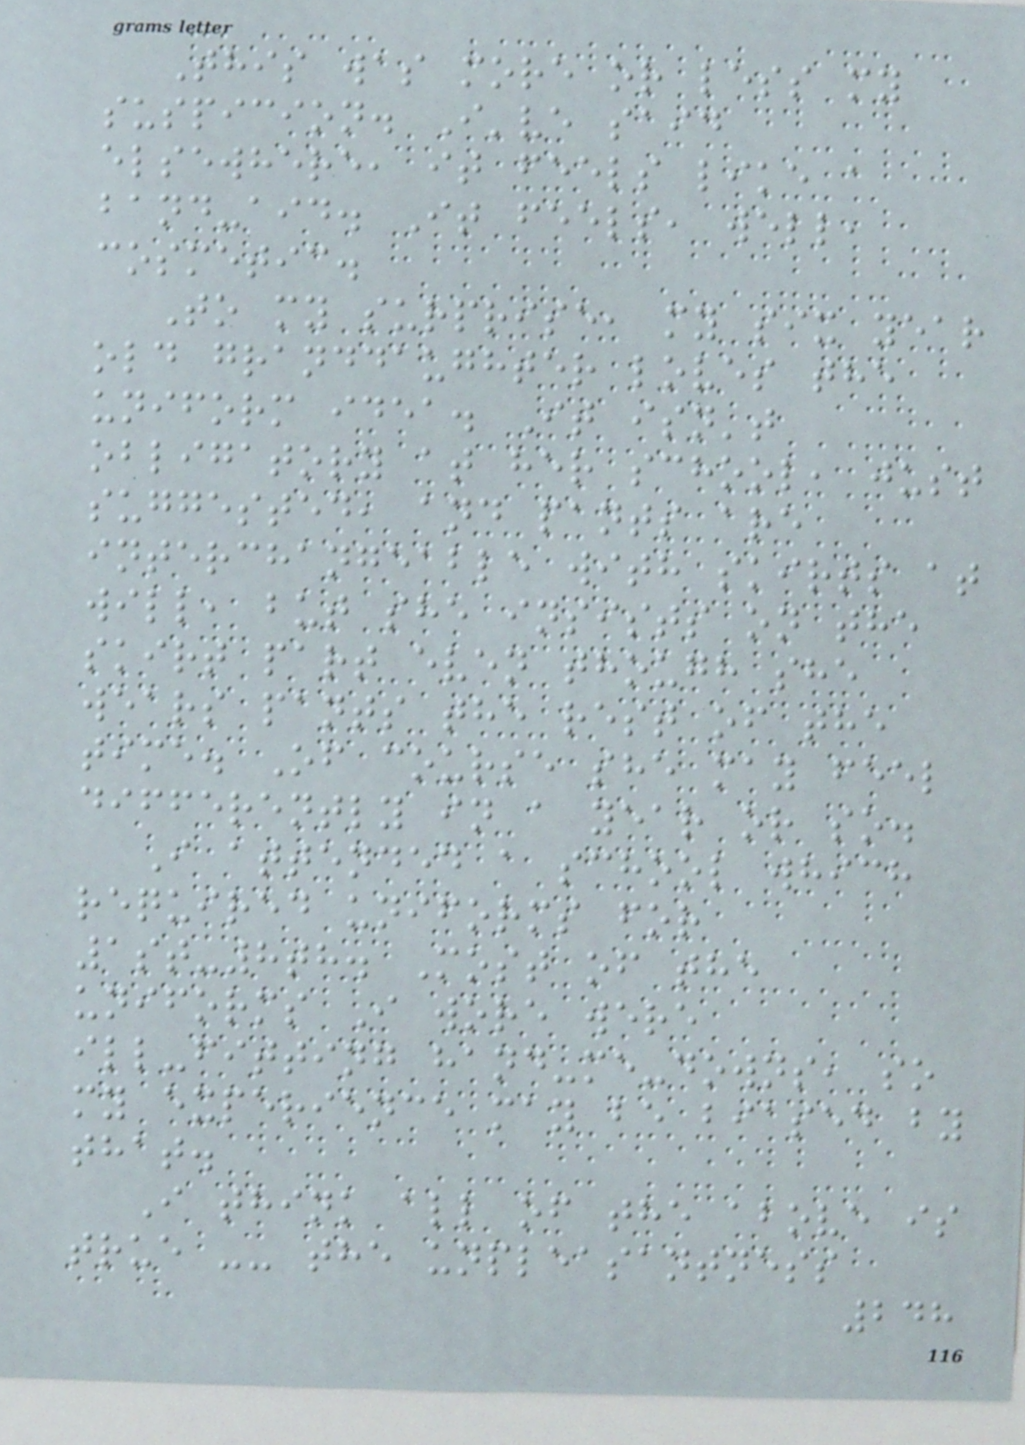This was more or less my
suspicion. I've said
elsewhere, it feels like a
band-aid. It feels, well,
cosmetic.
To my surprise, my six year
old granddaughter loves the
uniform idea. It isn't
obligatory at her school, just
suggested, and pants are
interchangeable with skirts at
will, but she insists on the
skirt part even though she
wears pants the rest of the
time. Of course she may feel
differently in a year or so.
I attended a school which
required uniforms for
1st-8th. Most of the
uniforms I wore were
ill-fitting hand-me-downs, so
my experience may be biased by
that.
I think all of the above is
true -- the unpleasantness
248
